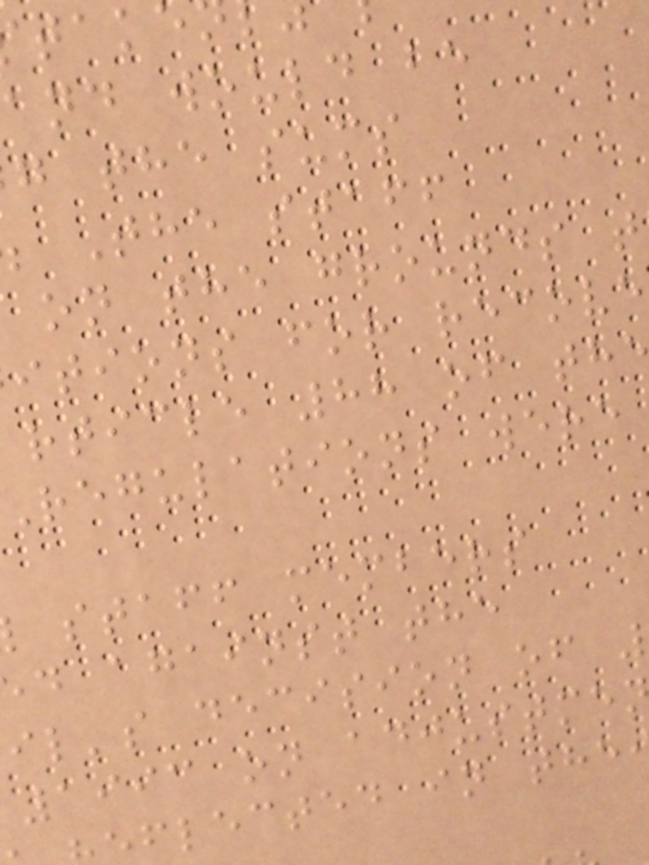and would be
g the sums
The staff
on the grounds t
itions for recove
rticle 88 of th
regulations were
staff members
d against the
il's decision of
1993 on adjustme
flected in the
